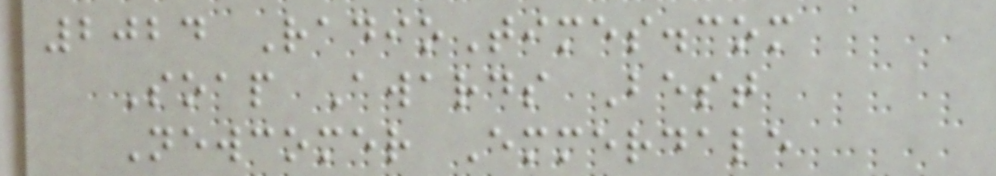2024 RadioTimes.com
Soap Awards Best
Newcomer Emmerdale
